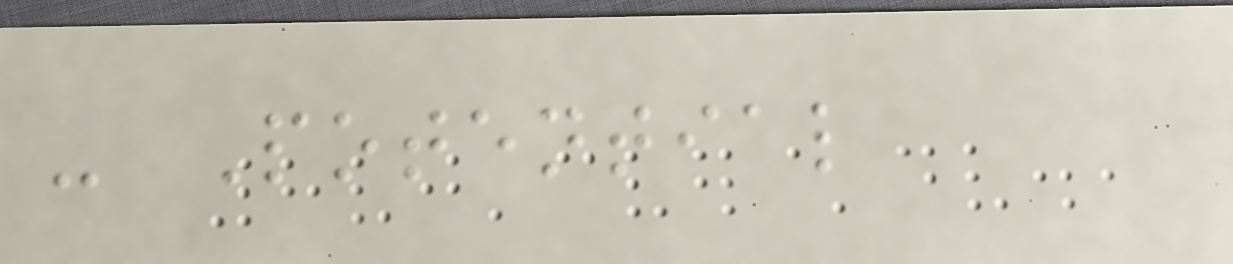- Potential
